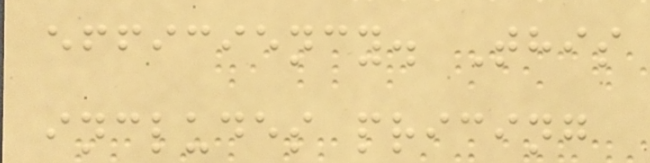efficiency. This
includes pricing
